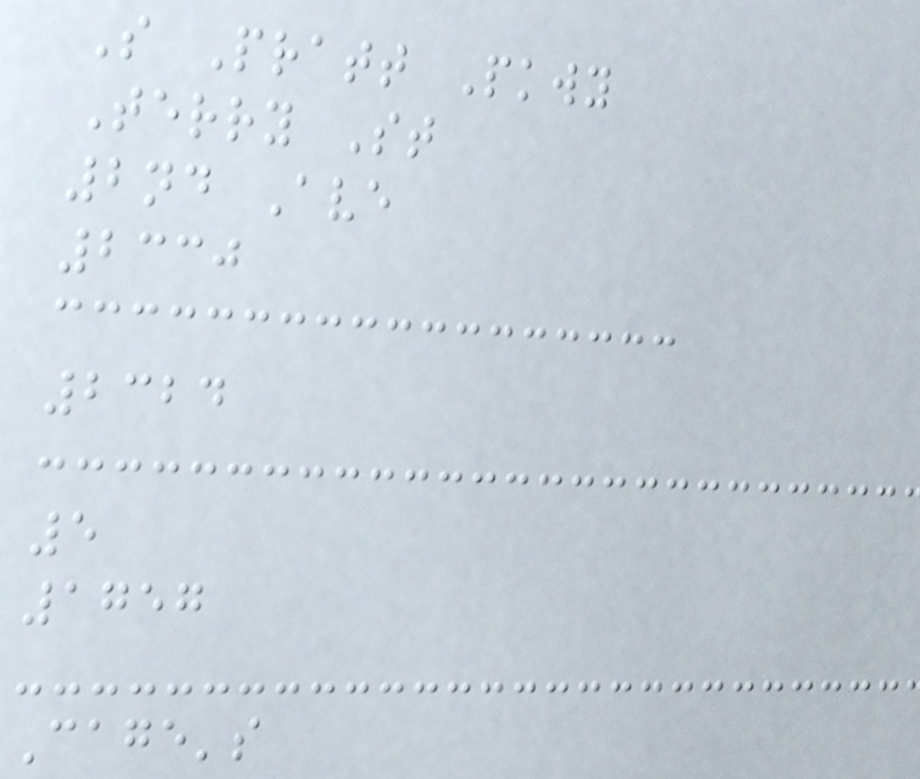S Pratt Pkwy
Terry St
2nd Ave
2330
2324
5
1757
Cage's
